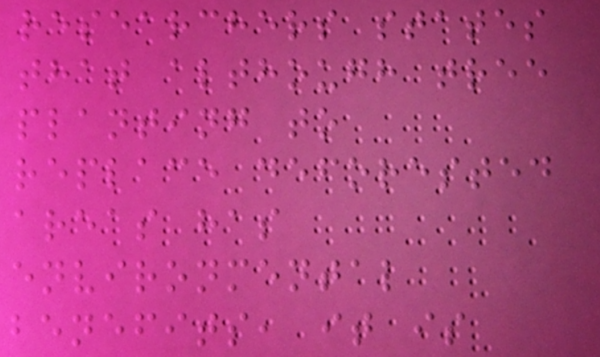researchers states
that although tree
planting to
replace deforested
areas has
environmental
benefits, it is
